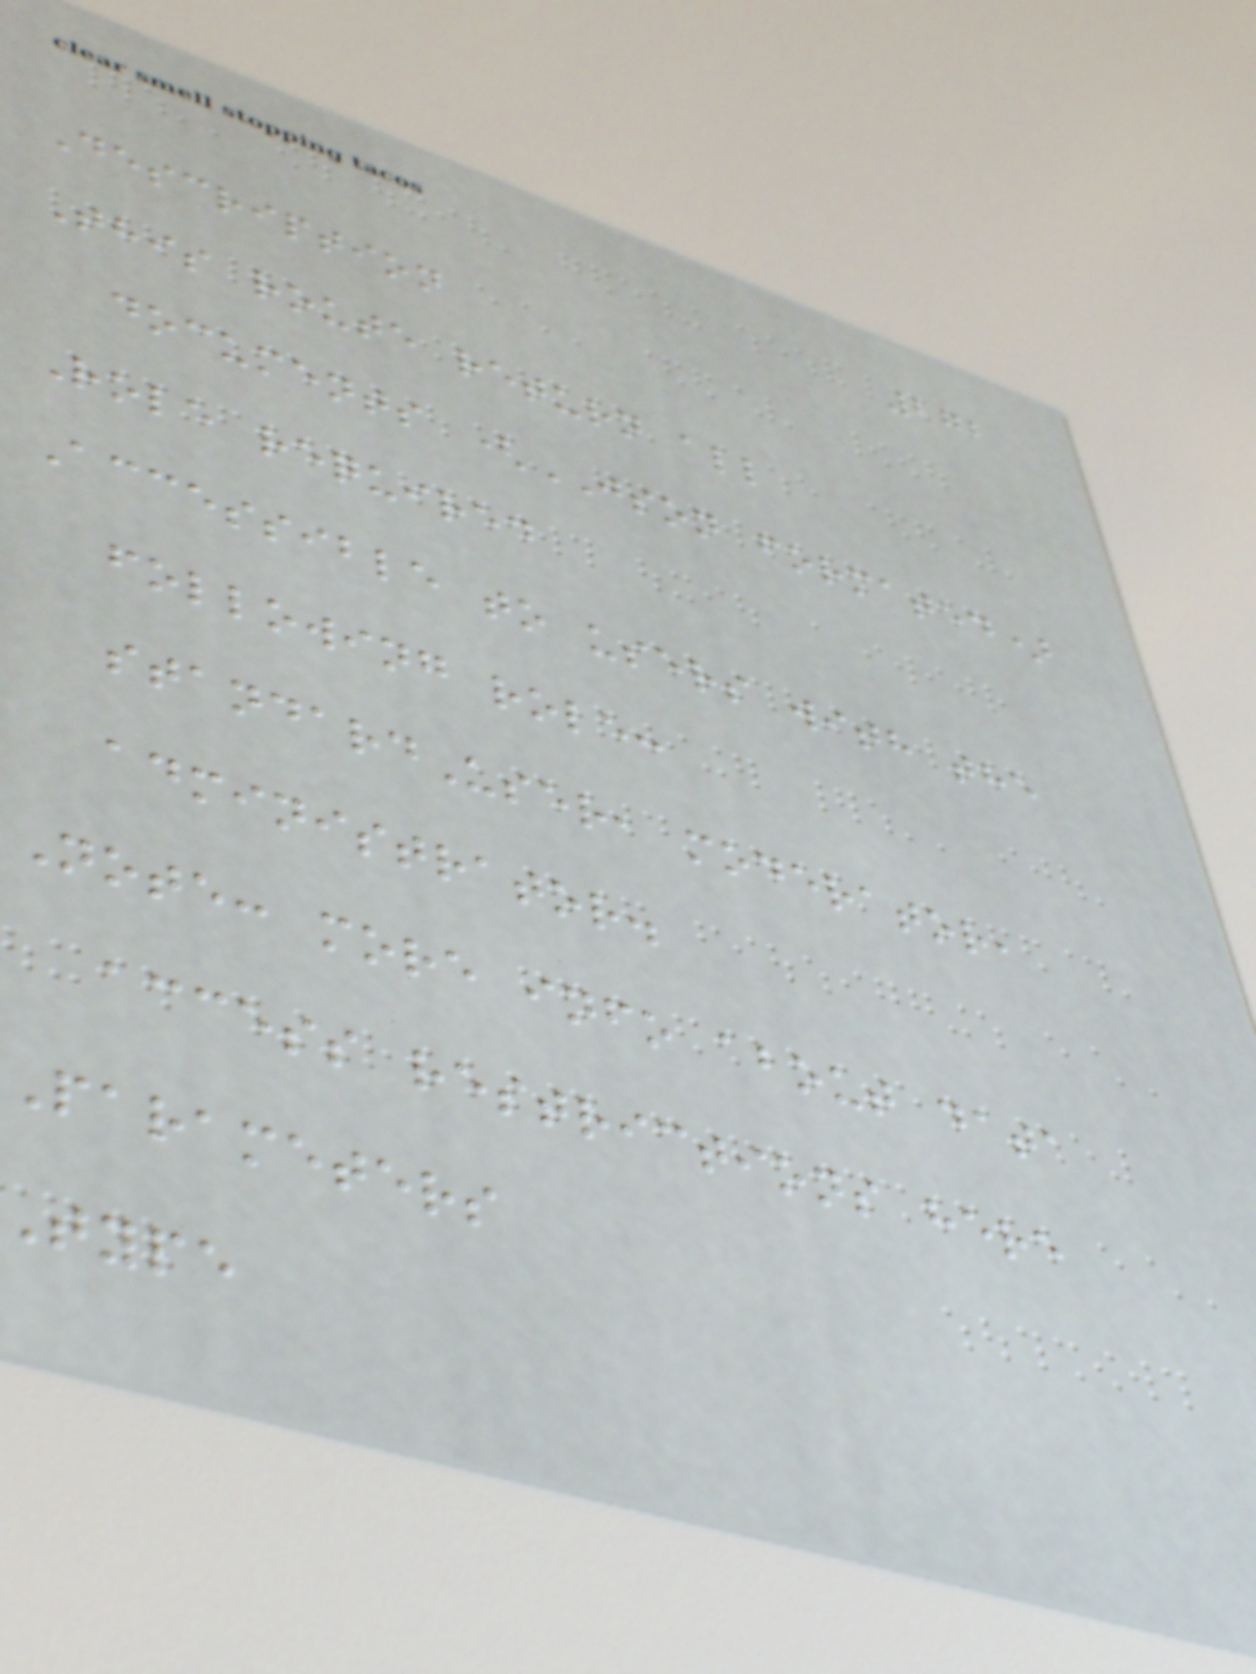272
Description
This route return all
documents (JSON formated)
Role required
Accessible to users with the
following role:
standardUser, moderator,
administrator.
Note: more info about data
access restrictions here
Parameters
type
